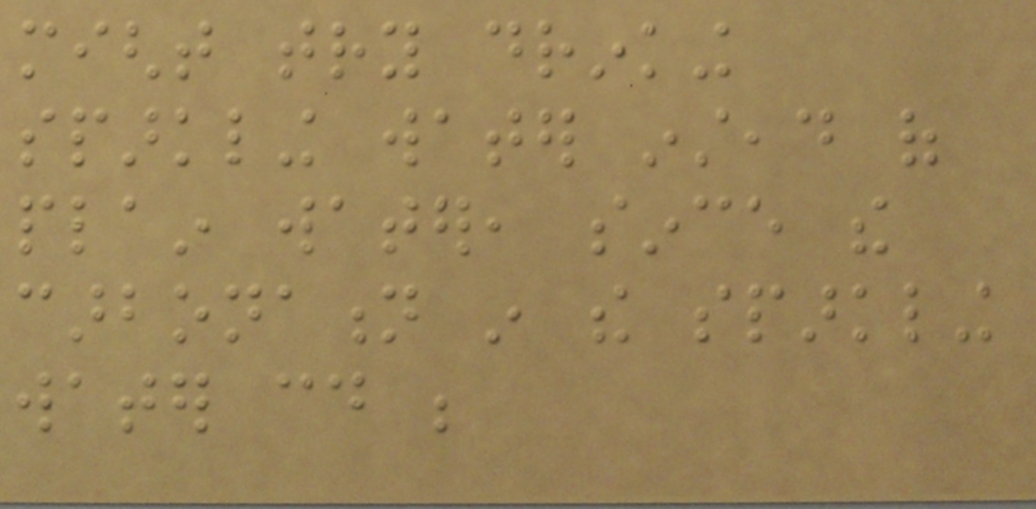might try drinking
sparkling water instead of
plain water, since the
carbonation in the sparkling
water could be
